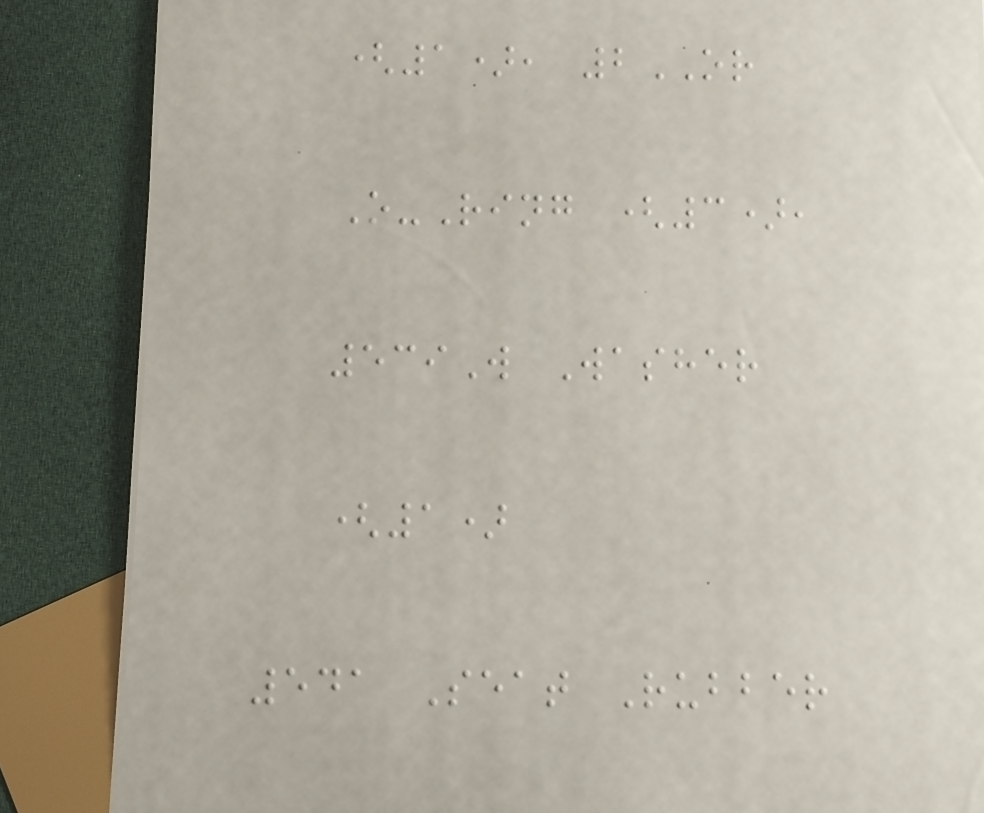(1), 2OR
O-Ring (3),
539W Washer
(1)
541 Seat Rubber
